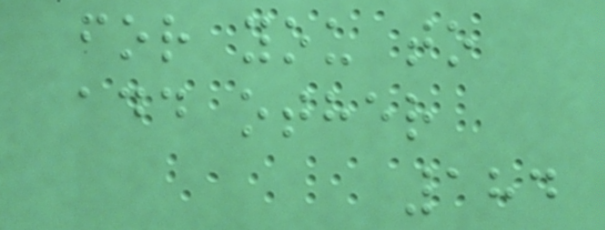for you to
add other
184
